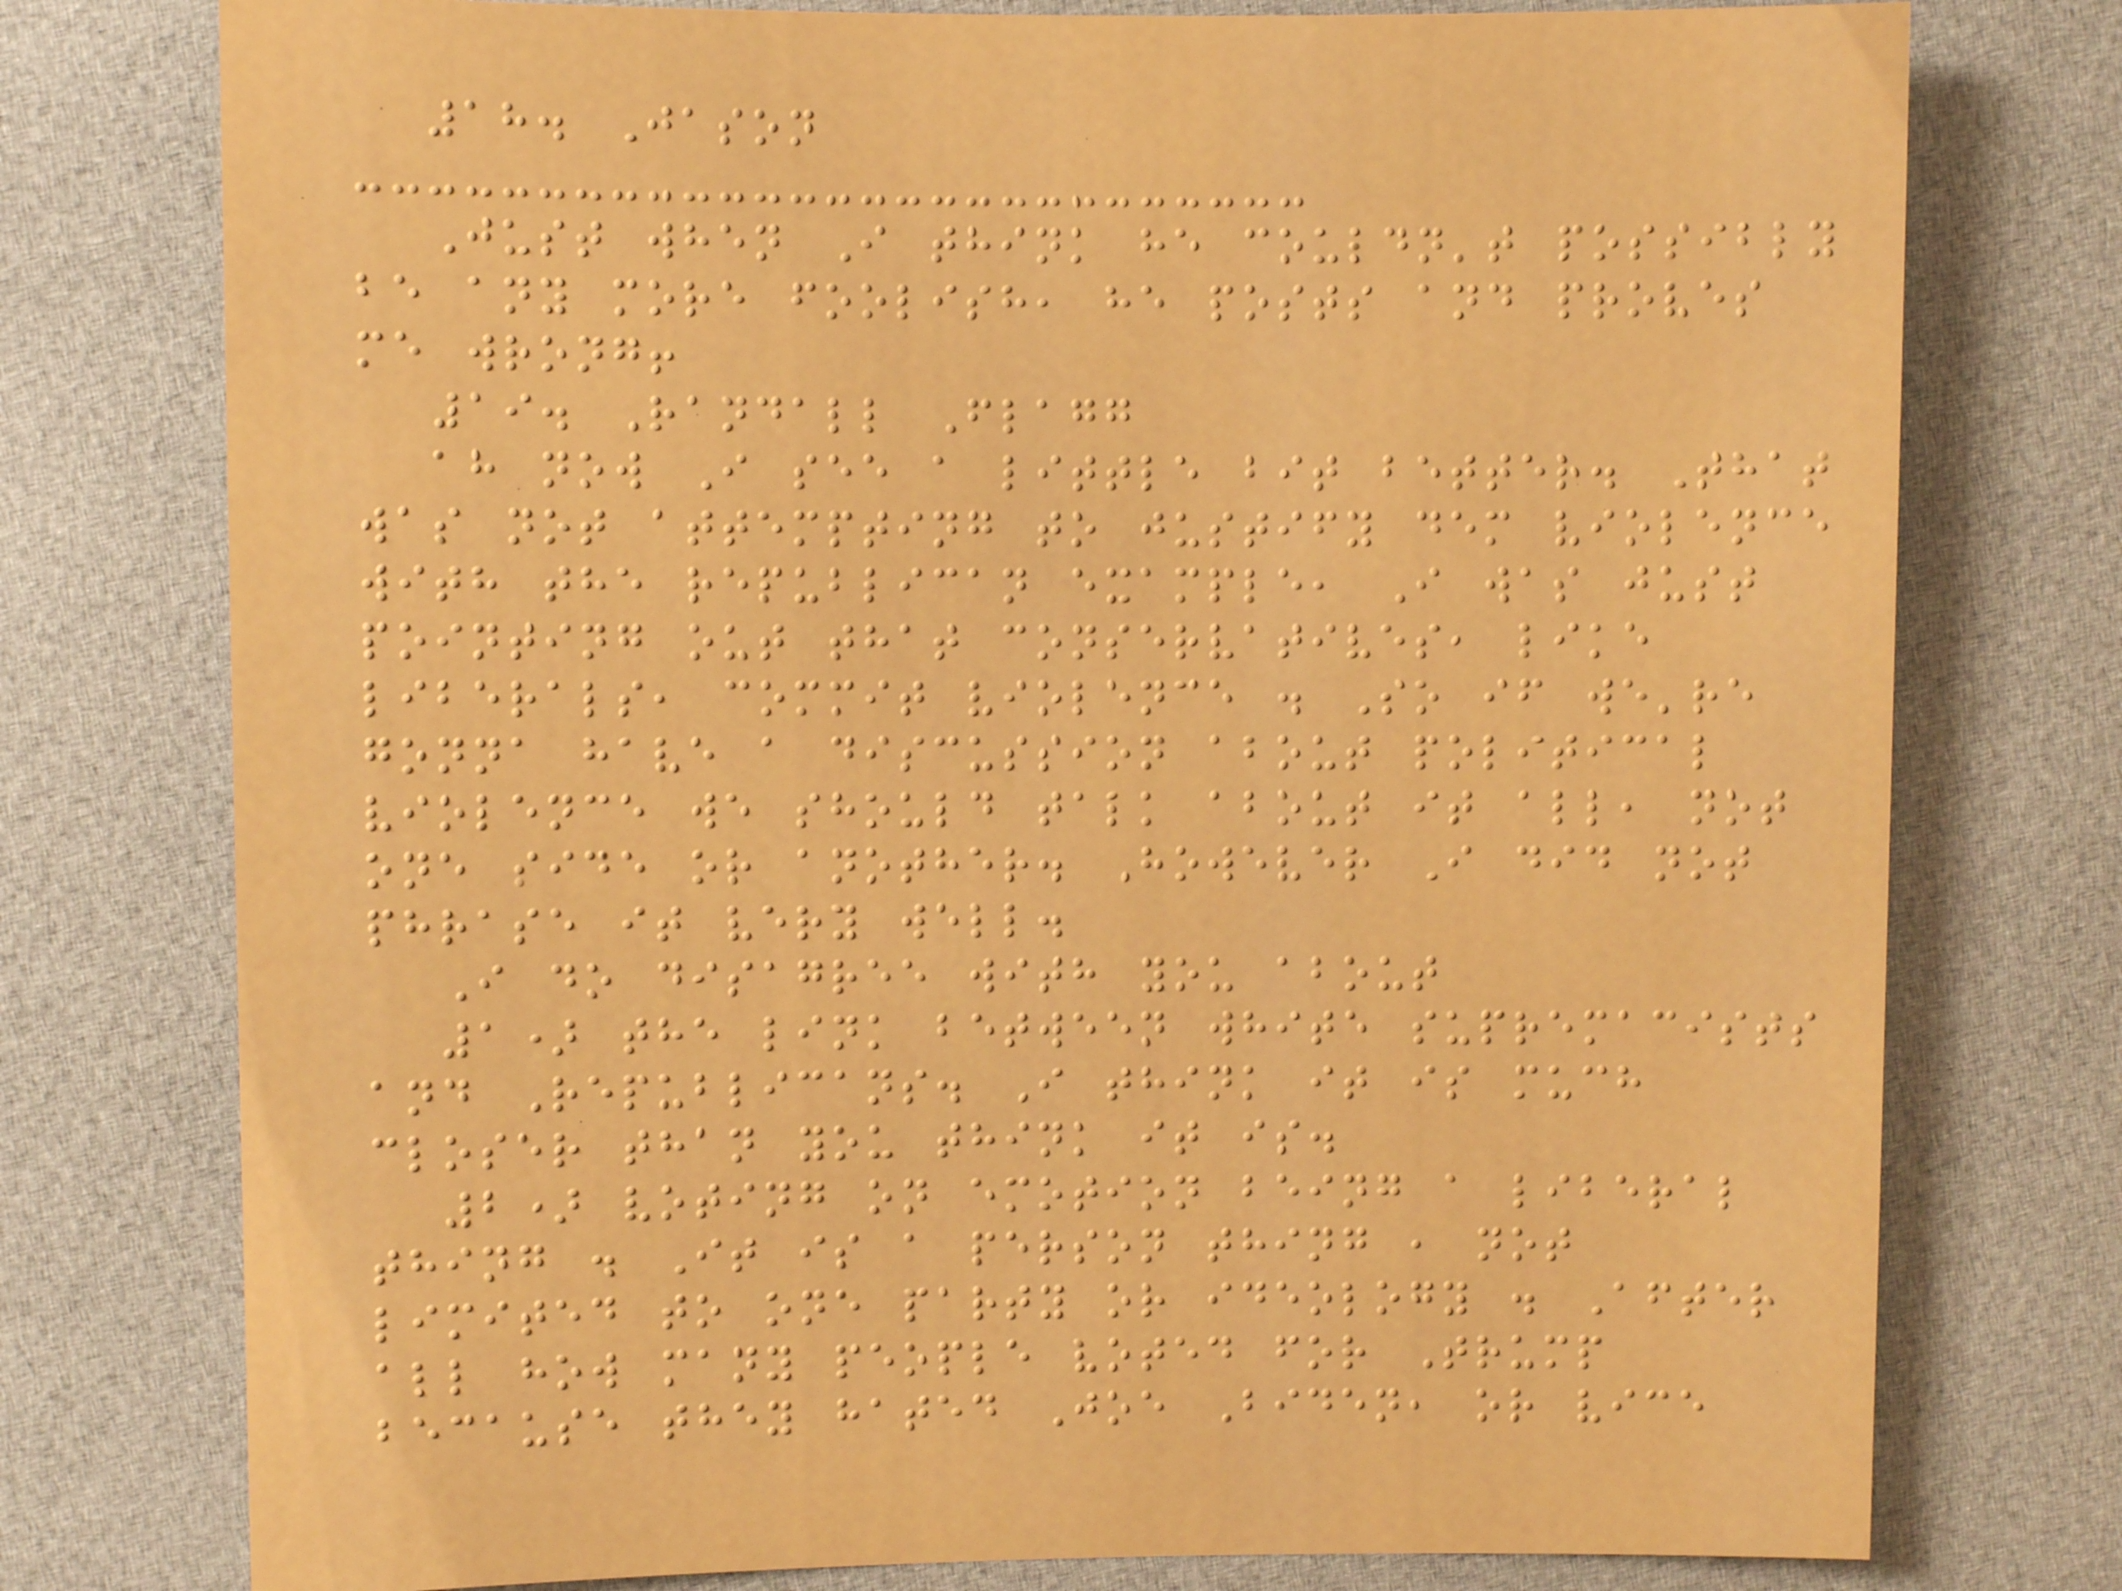18. Jason
Just when I think he couldn't possibly
be any more foolish, he posts and proves
me wrong!
19. Randall Flagg
ah now I see a little bit better. That
was not attempting to justify dem violence
with the republican example, I was just
pointing out that conservatives, like
liberals, commit violence . So if we're
gonna have a discussion about political
violence we should talk about it all, not
one side or another. However I did not
phrase it very well.
I do disagree with you about
1) the link between white supremacists
and Republicans. I think it is much
closer than you think it is.
2) voting on emotion being a liberal
thing . It is a person thing , not
limited to one party or ideology . After
all how many people voted for Trump
because they hated Joe Biden, or vice
